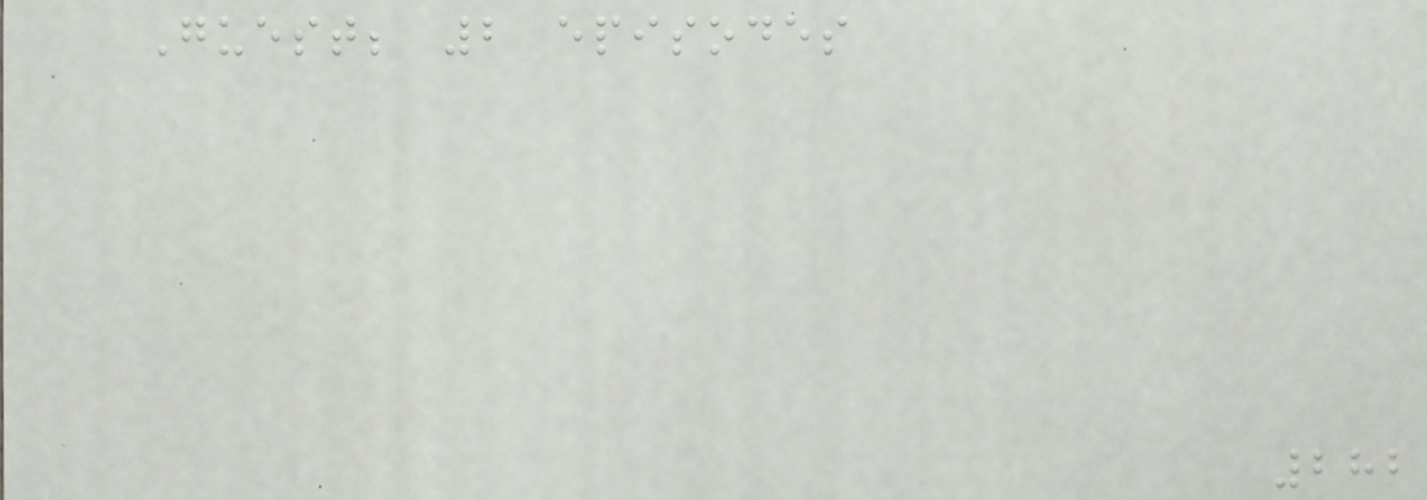Guest; 2 episodes
282
